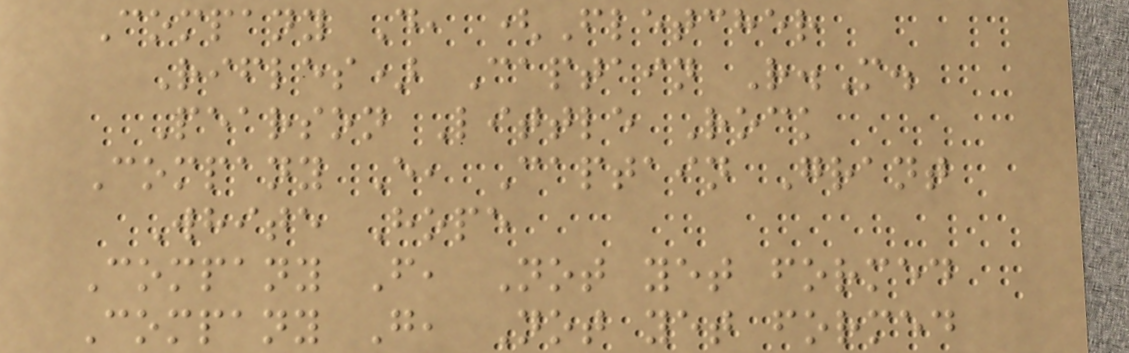Company D, (Fletcher
Rifles) Captain R.M.
Pearson Little Rock
Company E, Captain Grant
White Hope
Company F, Not yet formed
Company G, Not yet formed
